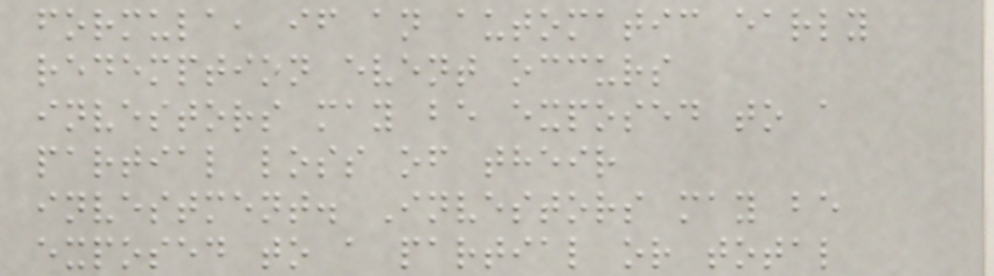formula, if an automatic early
redemption event occurs
investors may be exposed to a
partial loss of their
investment. Investors may be
exposed to a partial or total
